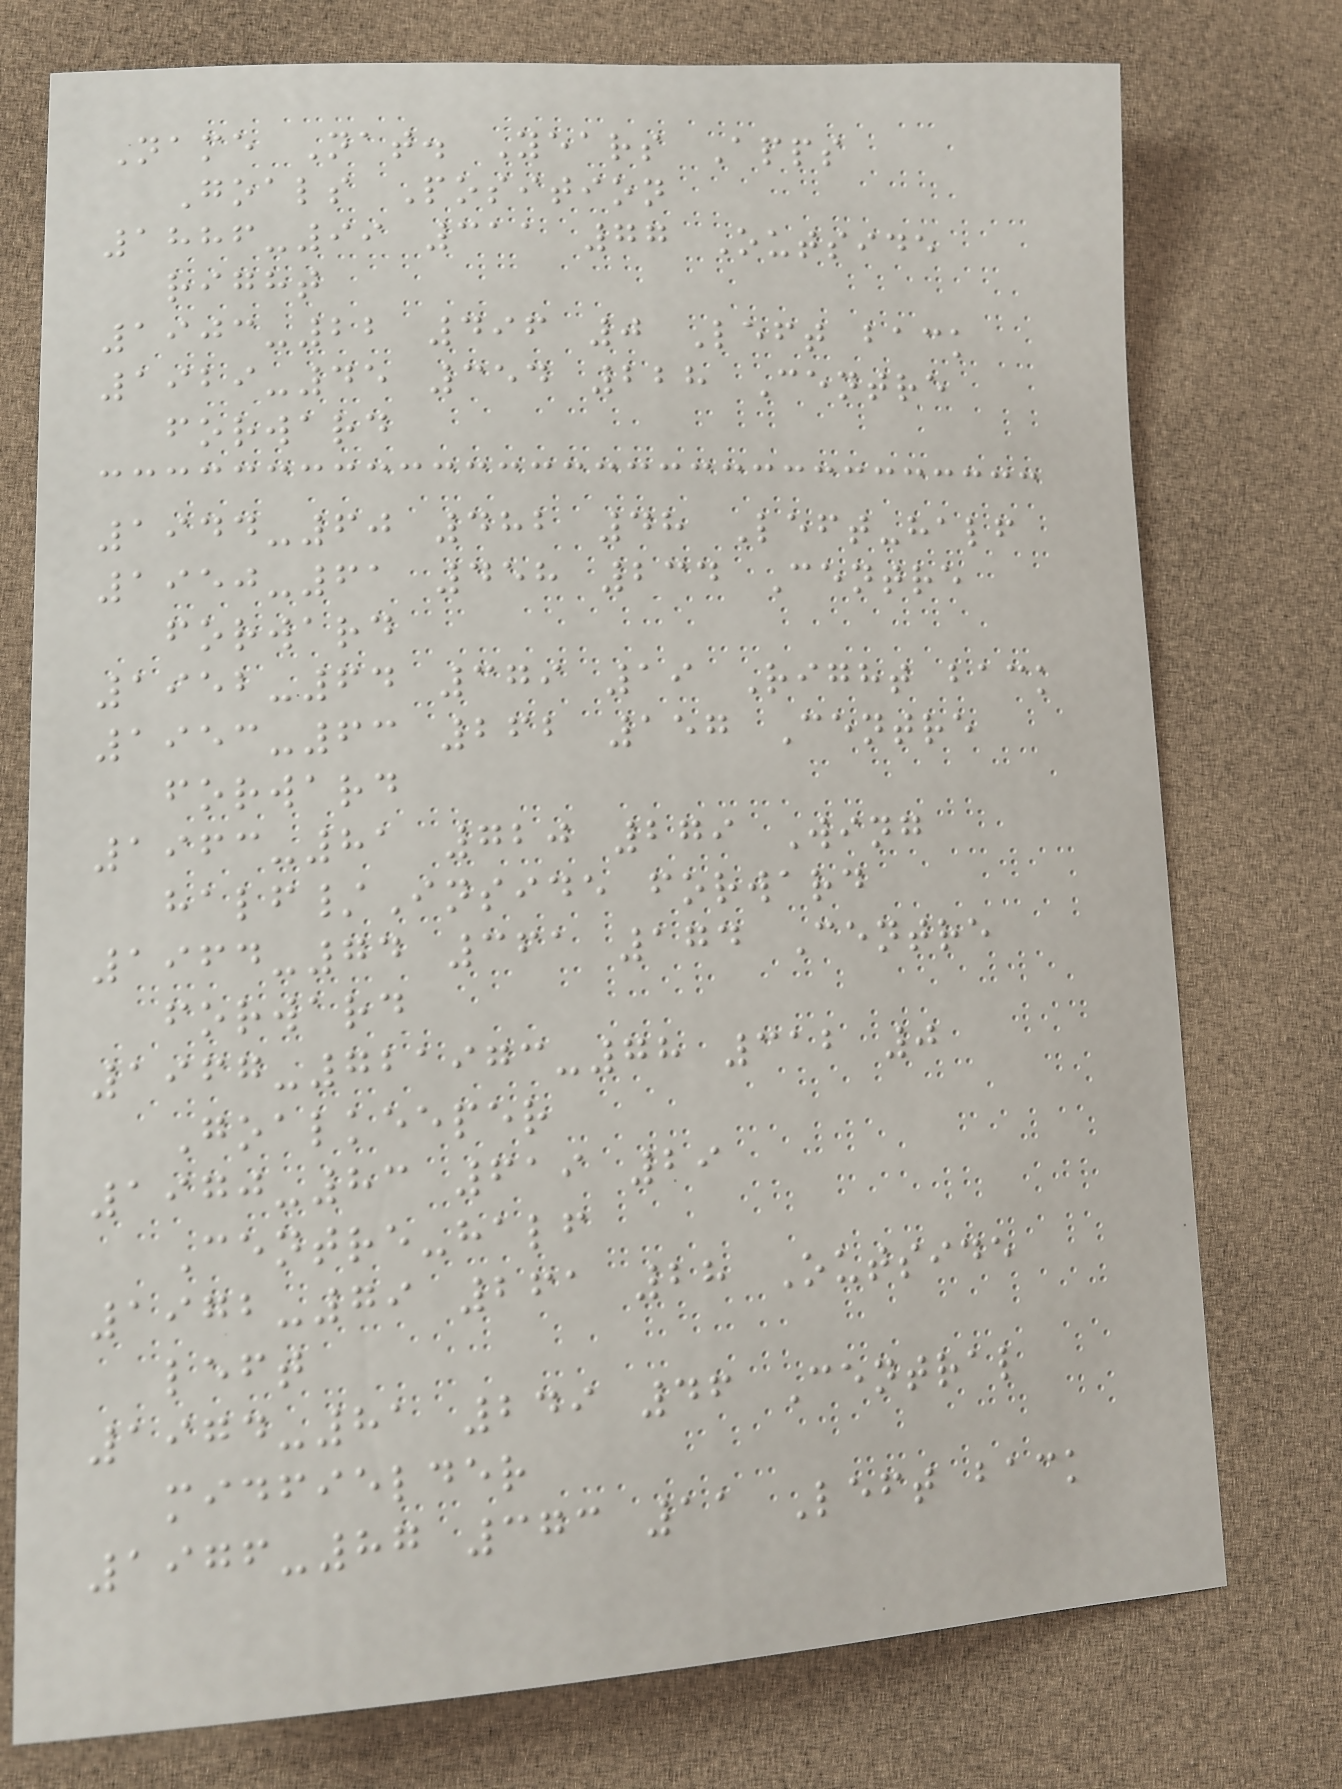Name Nat. Years Apps
Goals Position
1886-99 311 77 Outside
right
1903-22 496 0 Left back
1929-45 354 228 Centre
forward
1944-60 482 48 Left-half
1950-61 458 234 Centre
forward
1952-64 379 19 Right back
1953-63 262 157 Centre
forward
1963-81 720 279 Wing
half/Inside forward
1964-74 361 174 Centre
forward
1967-721973-78 312 0
Goalkeeper
1970-83 619 29
Centre-half
1972-79 261 28 Outside
left
1974-81 249 46 Central
midfielder
1976-87 373 11 Left back
